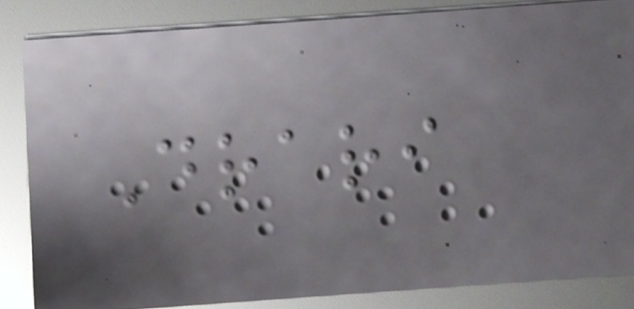Drari
